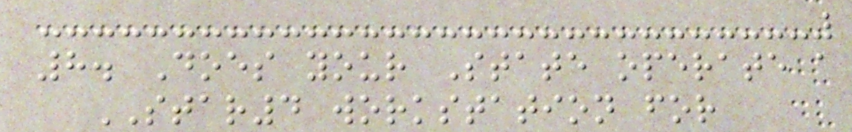8. Does your State operate a
STAR4 workstation for
